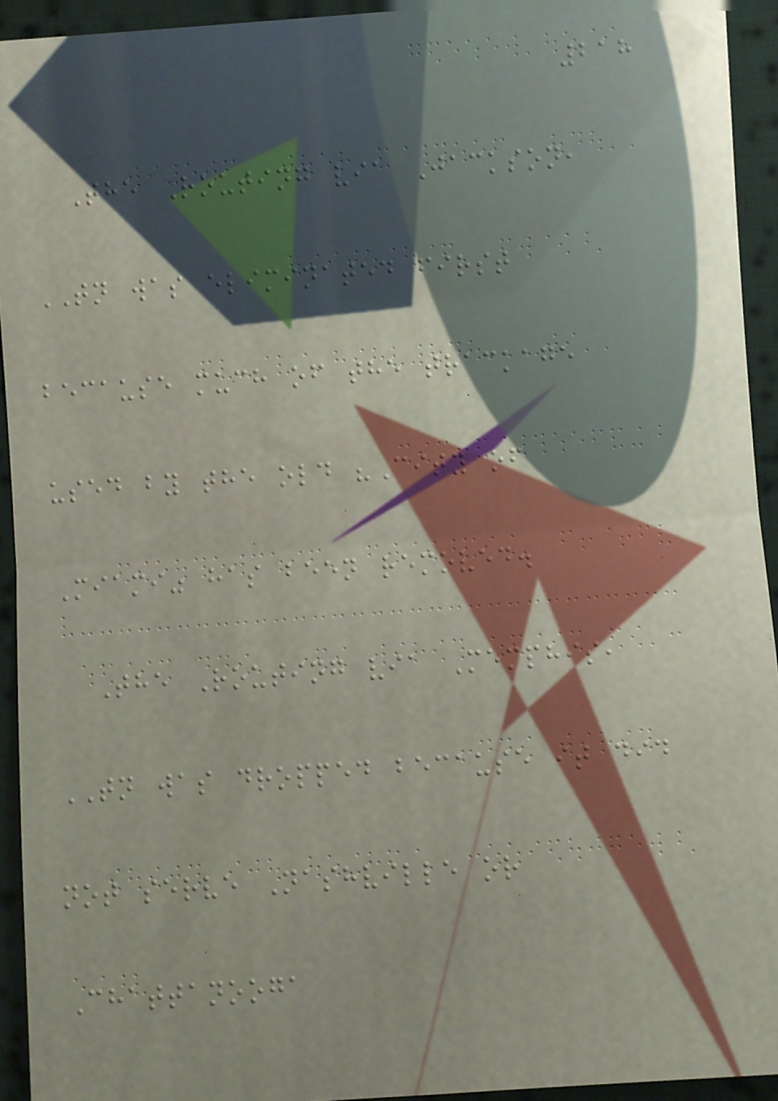218
The Routing via Jackson,
TN was eliminated first
because much of the trackage
used by the old "City of
Miami" has been removed.
The Routing via Memphis,
TN was dropped because it did
not serve Nashville or
Chattanooga
